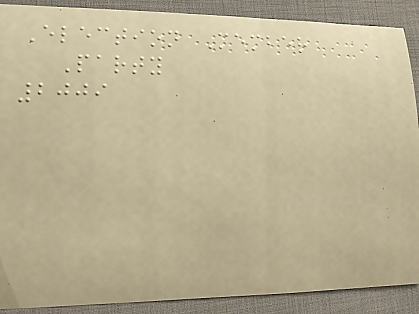Election Member
Party
2009
